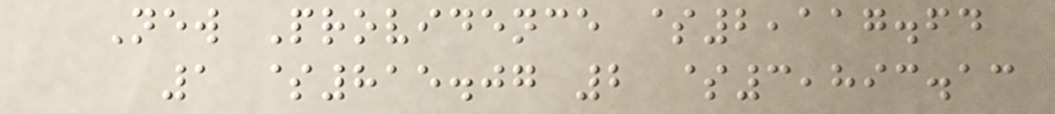New Providence $2,117.64
1 $815.07 2 $3,893.13
